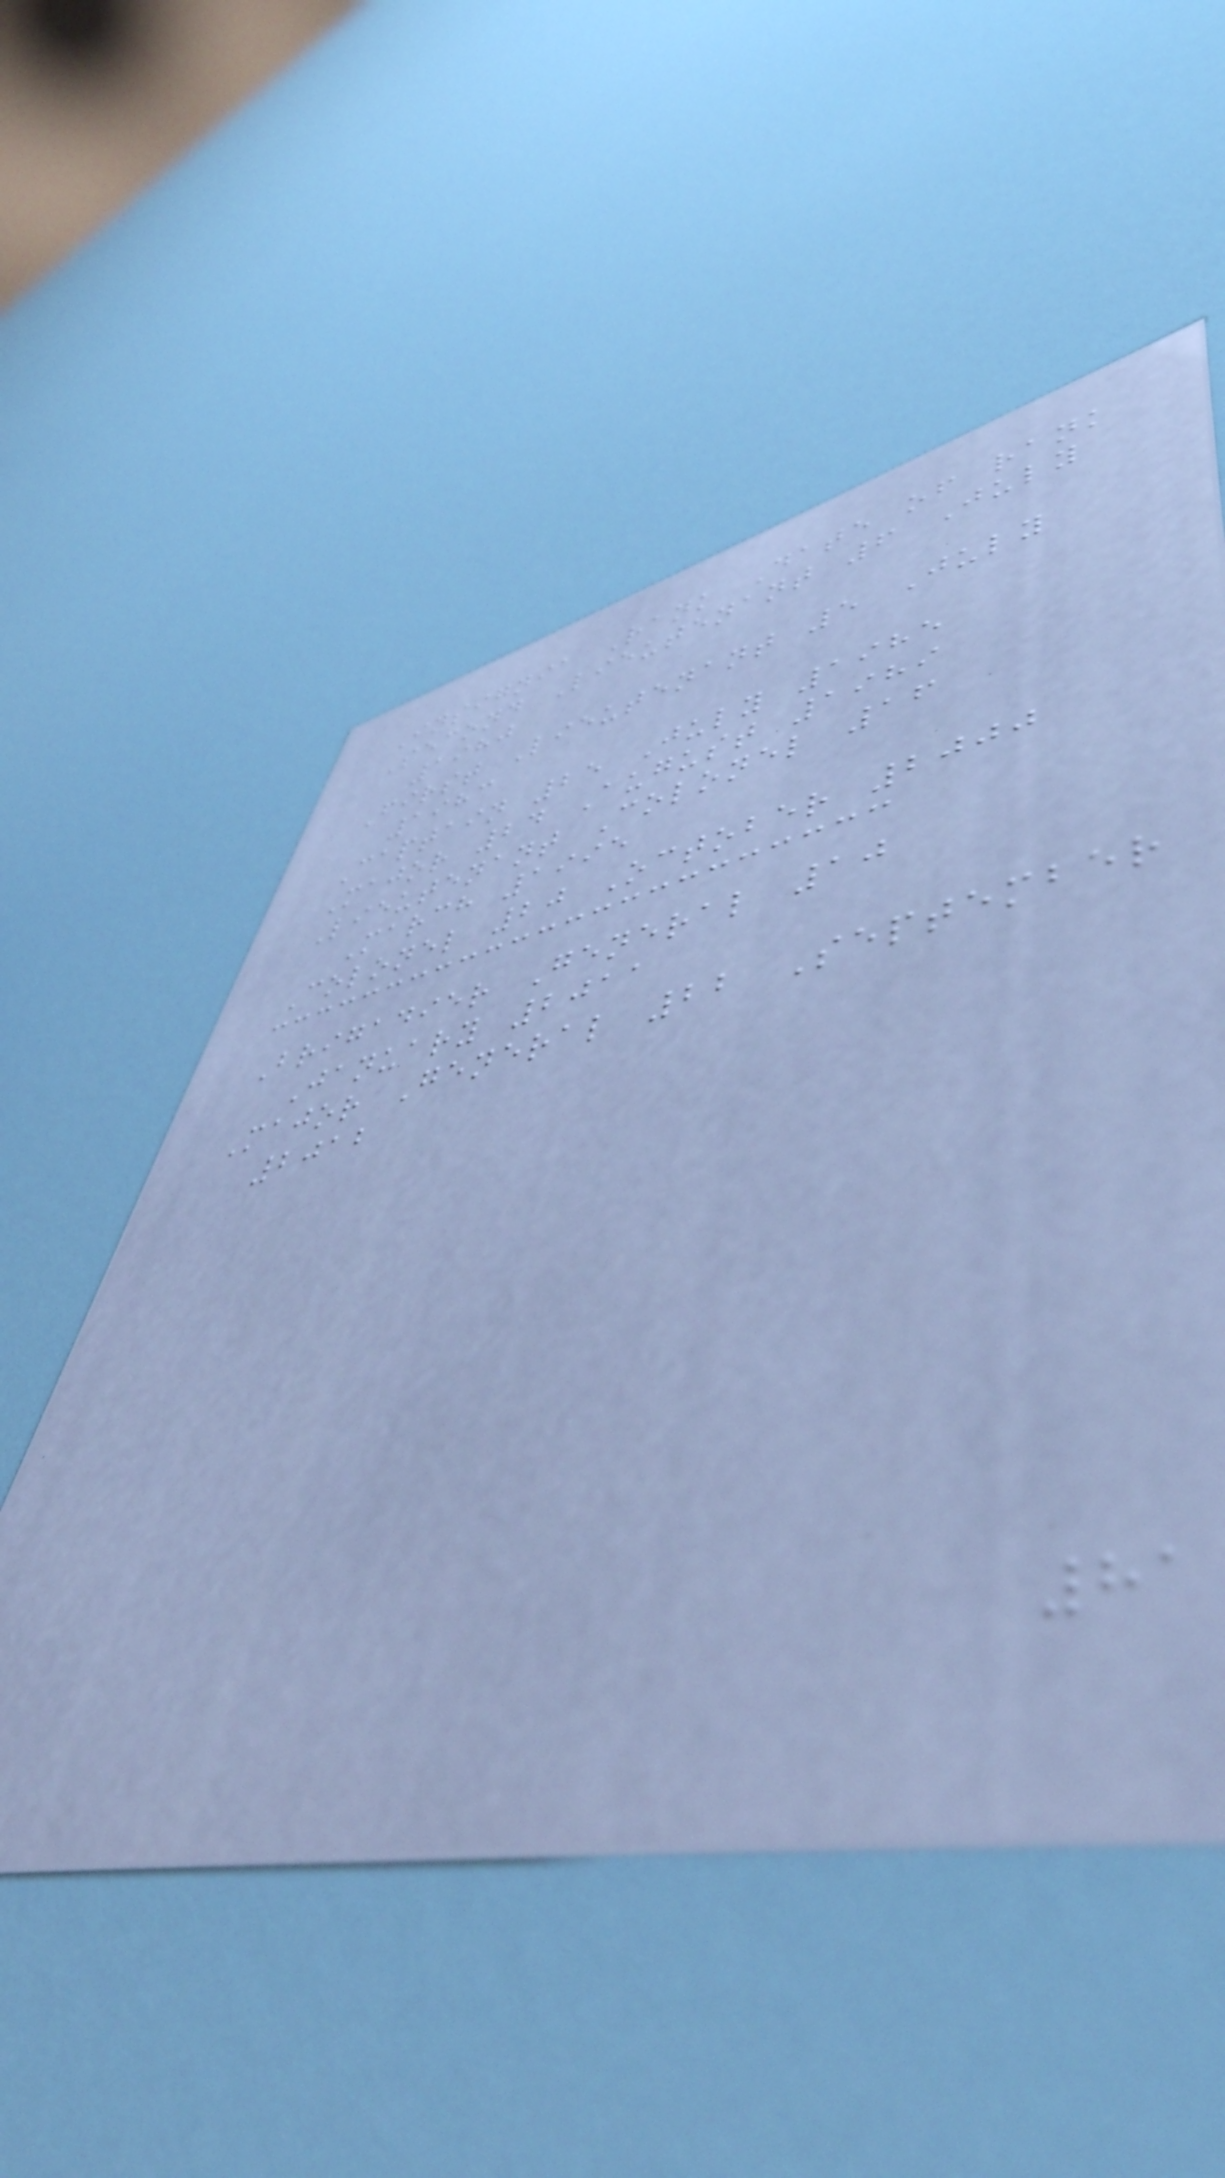Insignia Rank Date of rank
Second Lieutenant 6 July
1980
First Lieutenant 5 July
1983
Captain 25 July 1985
Major 24 August 1989
Lieutenant Colonel 16
March 1995
Colonel 20 October 2000
Brigadier General 10
January 2011
Major General 22 September
2012
81
